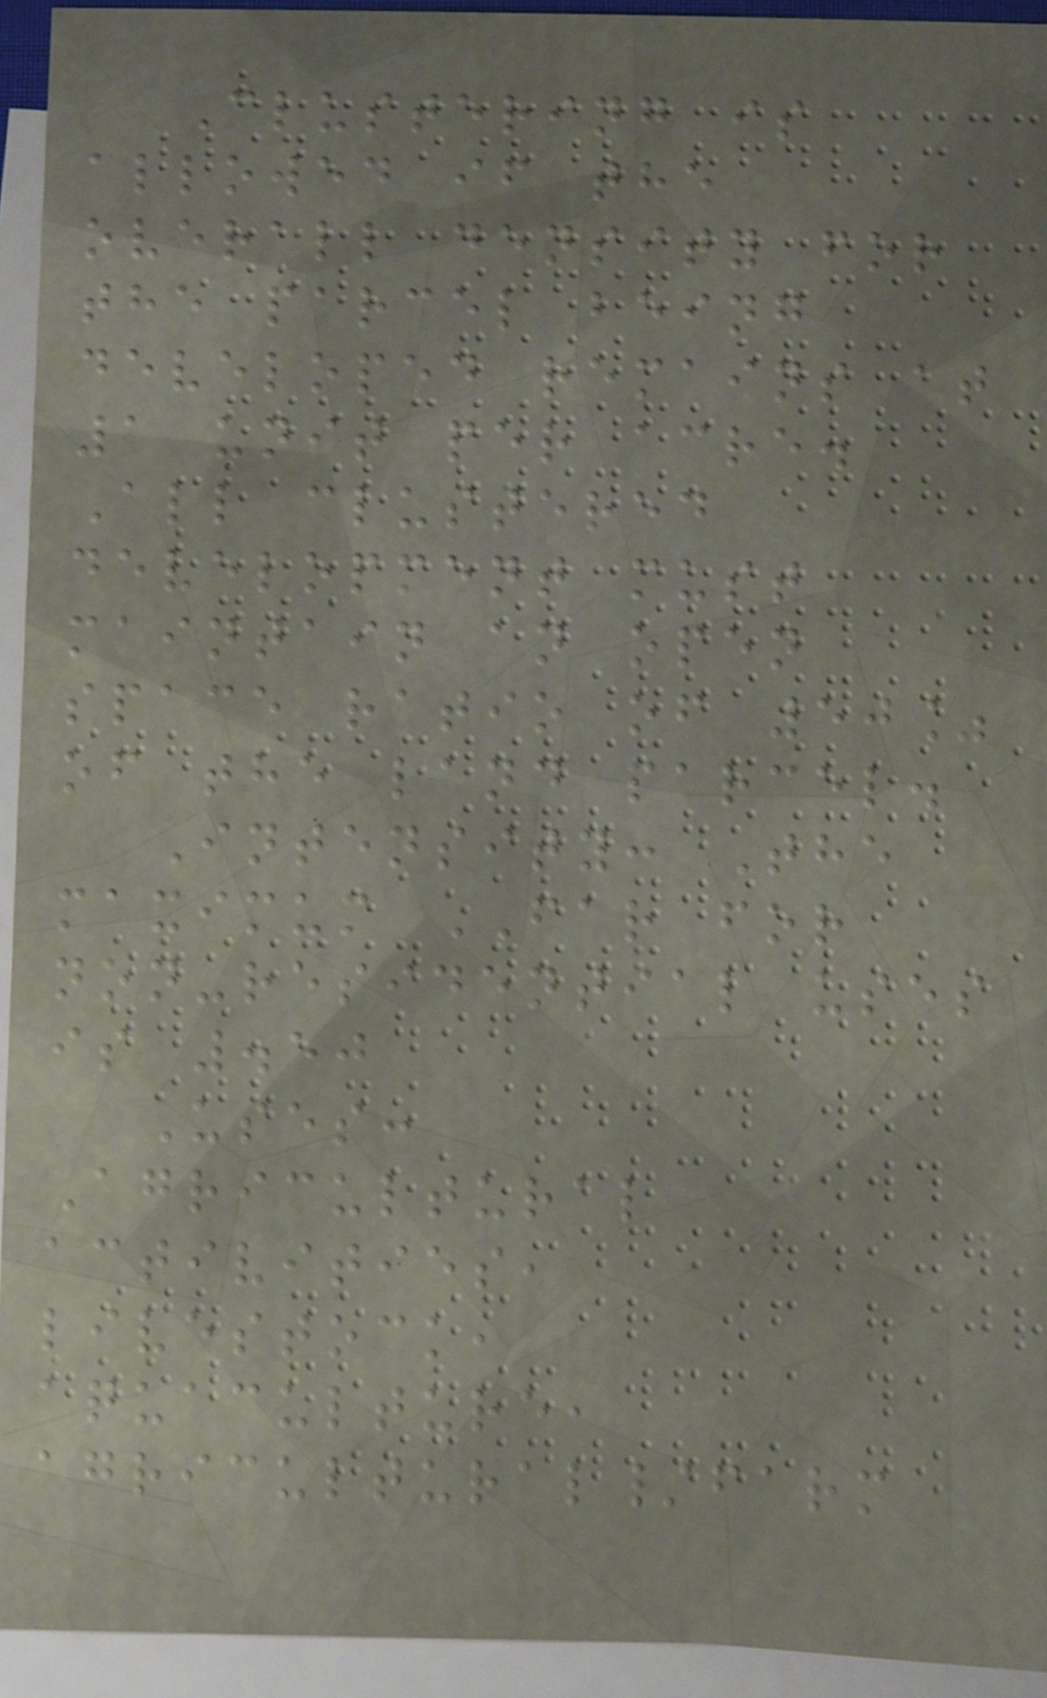Clustering is
allowed if the
overall density for
the parcel being
developed remains at
1 unit per acre.
All clustered
development must
maintain an open
space ratio of 50%
of the land parcel.
Intensity: The
maximum FAR for
non-residential uses
is .50
Uses:
Agricultural
activities,
livestock,
aquaculture,
agricultural/farm
